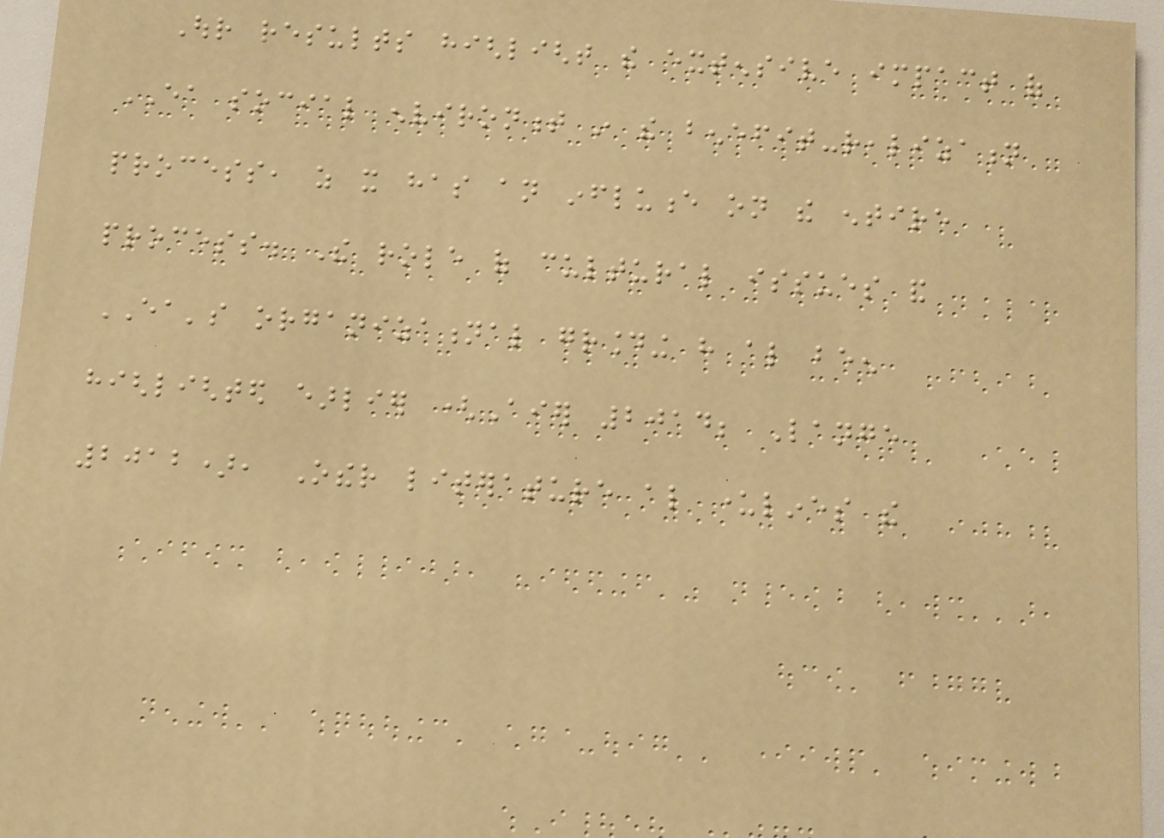Our results highlight the extensive impact of
EA social environment in the benefit-realization
process, as it has an influence on the entire
process. The role of cultural issues and
EA's organizational grounding have also been
highlighted earlier (Aier 2014; Lange
2012), Other literature also underlines the
